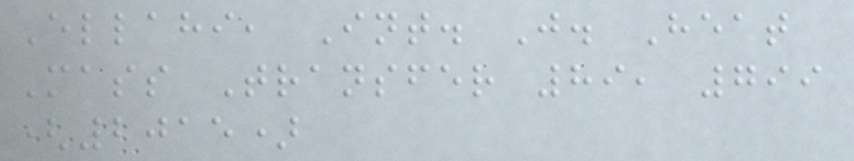Ellahi, Int. J. Heat
Mass Transfer 89, 799
(2015)
